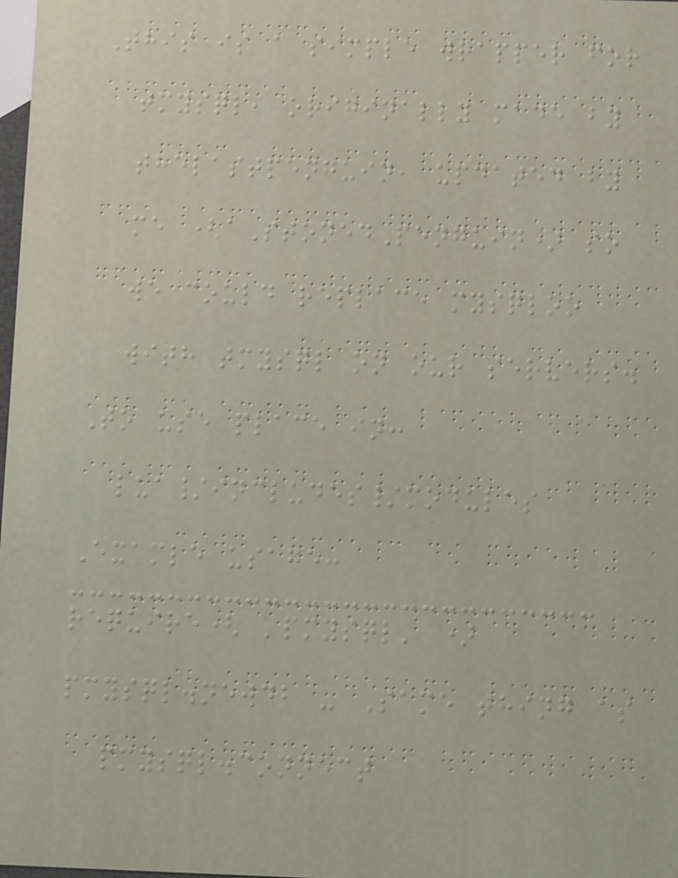This is a simple wrapper for
tmysql, originally made by
thelastpenguin, updated by
me (aStonedPenguin) so
we could replace mysqloo
with tmysql on our servers.
To use place in:
lua/includes/modules
Examle usage:
require( 'pmysql' )
pmysql.newdb - Same thing as
pmysql.connect
